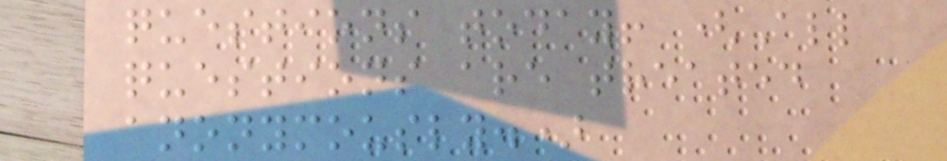questions today! (All
questions are treated
anonymously.)
